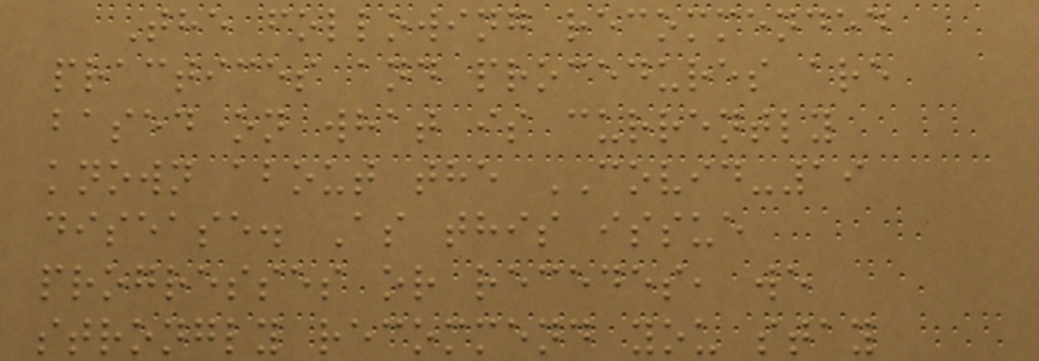The following recommended
practices and procedures are
based on what is currently
known about the COVID-19
disease. As this issue
progresses or recedes, we
strongly recommend you stay
